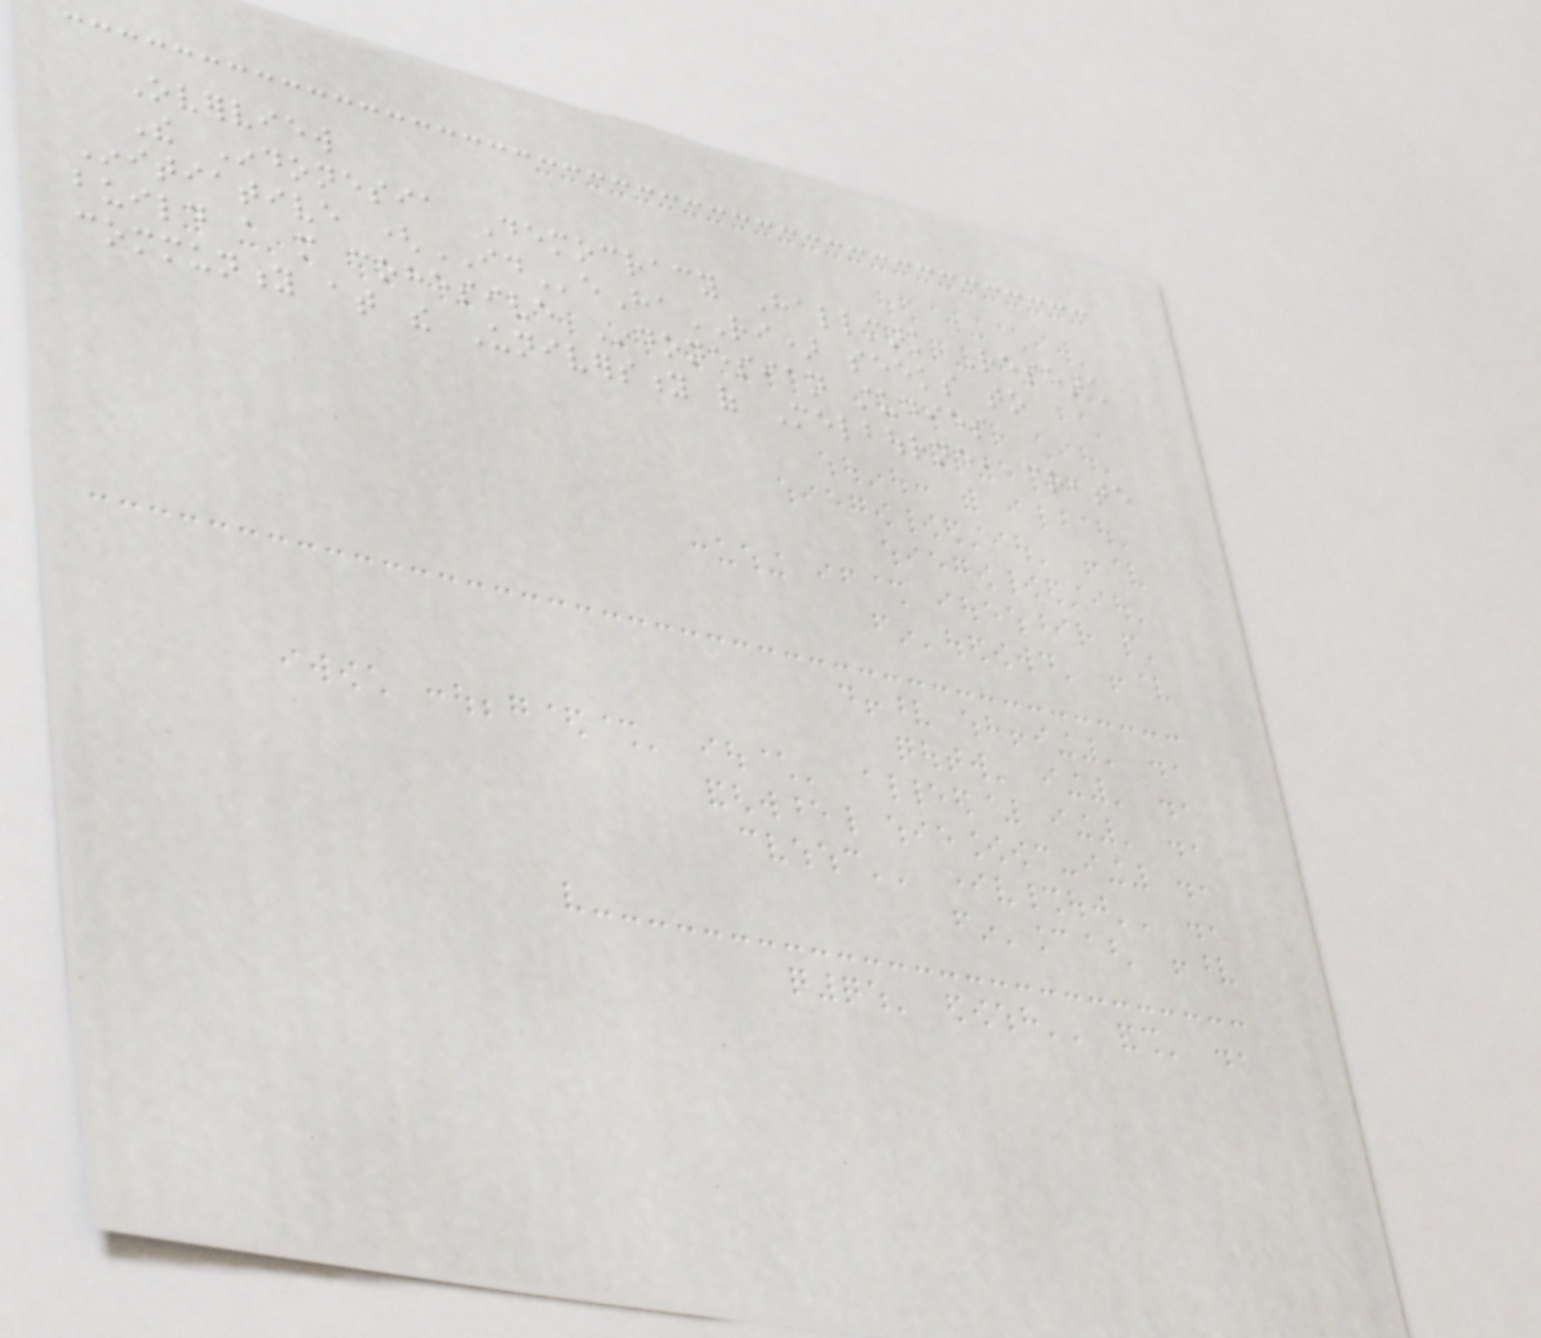Overview
The Indonesia Democracy Hallmark Research
Initiative (IDeHaRI) seeks to
build a more cohesive Indonesian studies
community at the University of Melbourne, create
